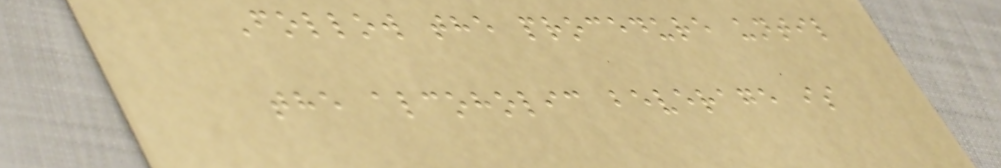Follow the procedure until
the alcoholic beverage is
